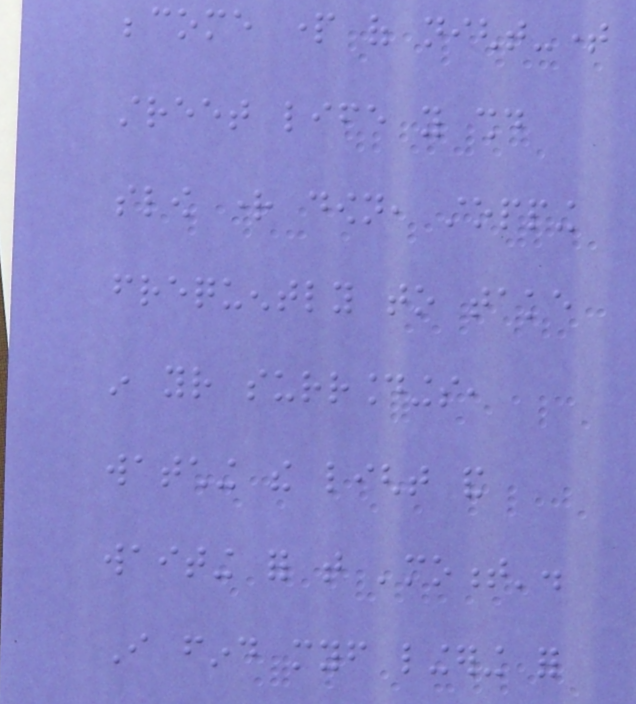become part of night-time
street life you should
slow right down, stopping
frequently to take
in your surroundings,
watching the light and
waiting for that 'moment'.
I find myself lingering for
